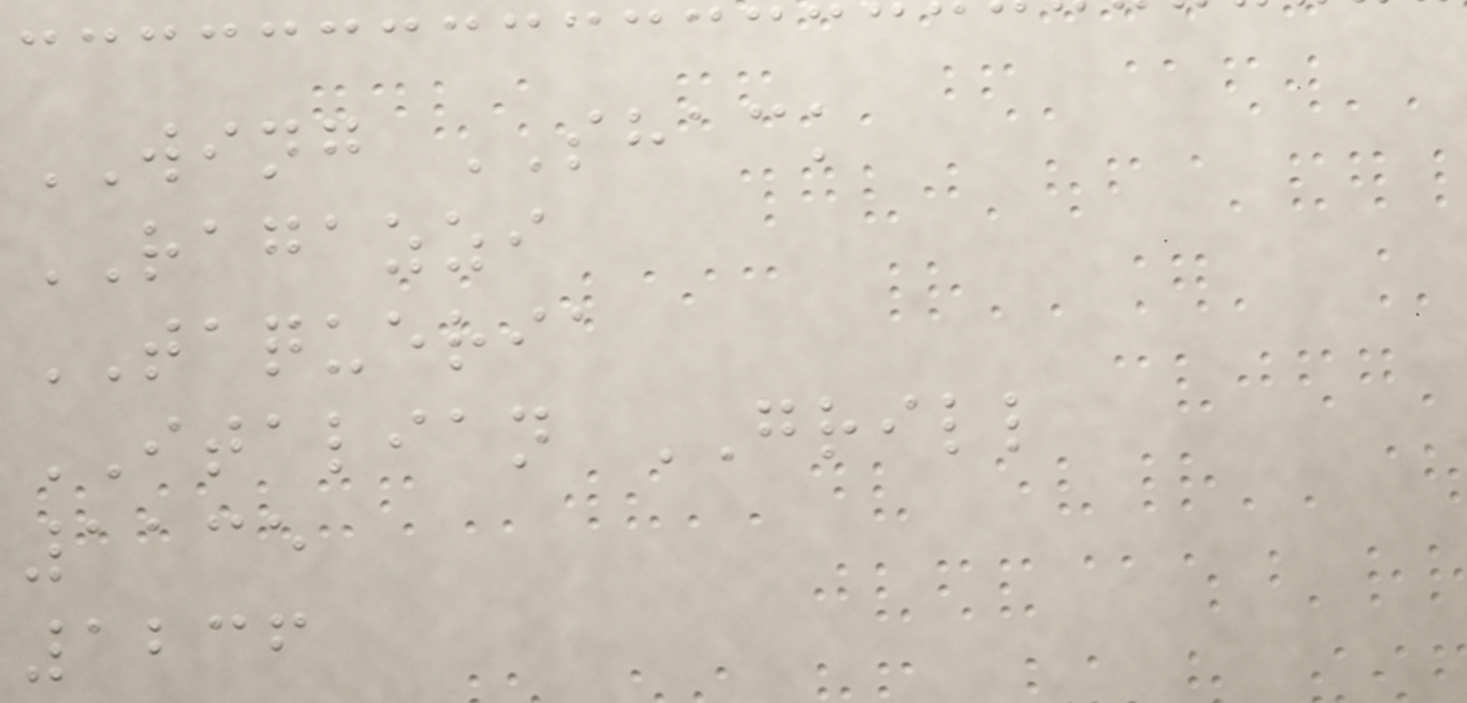WING SHACK
RAGAZZI
TAQUERIA
ITALIAN GRILL
1135
1236
